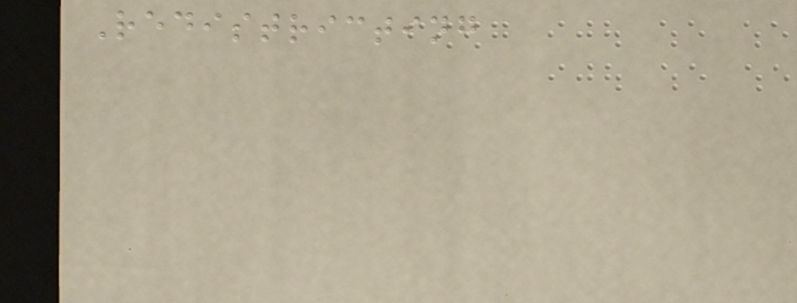Redistricting
